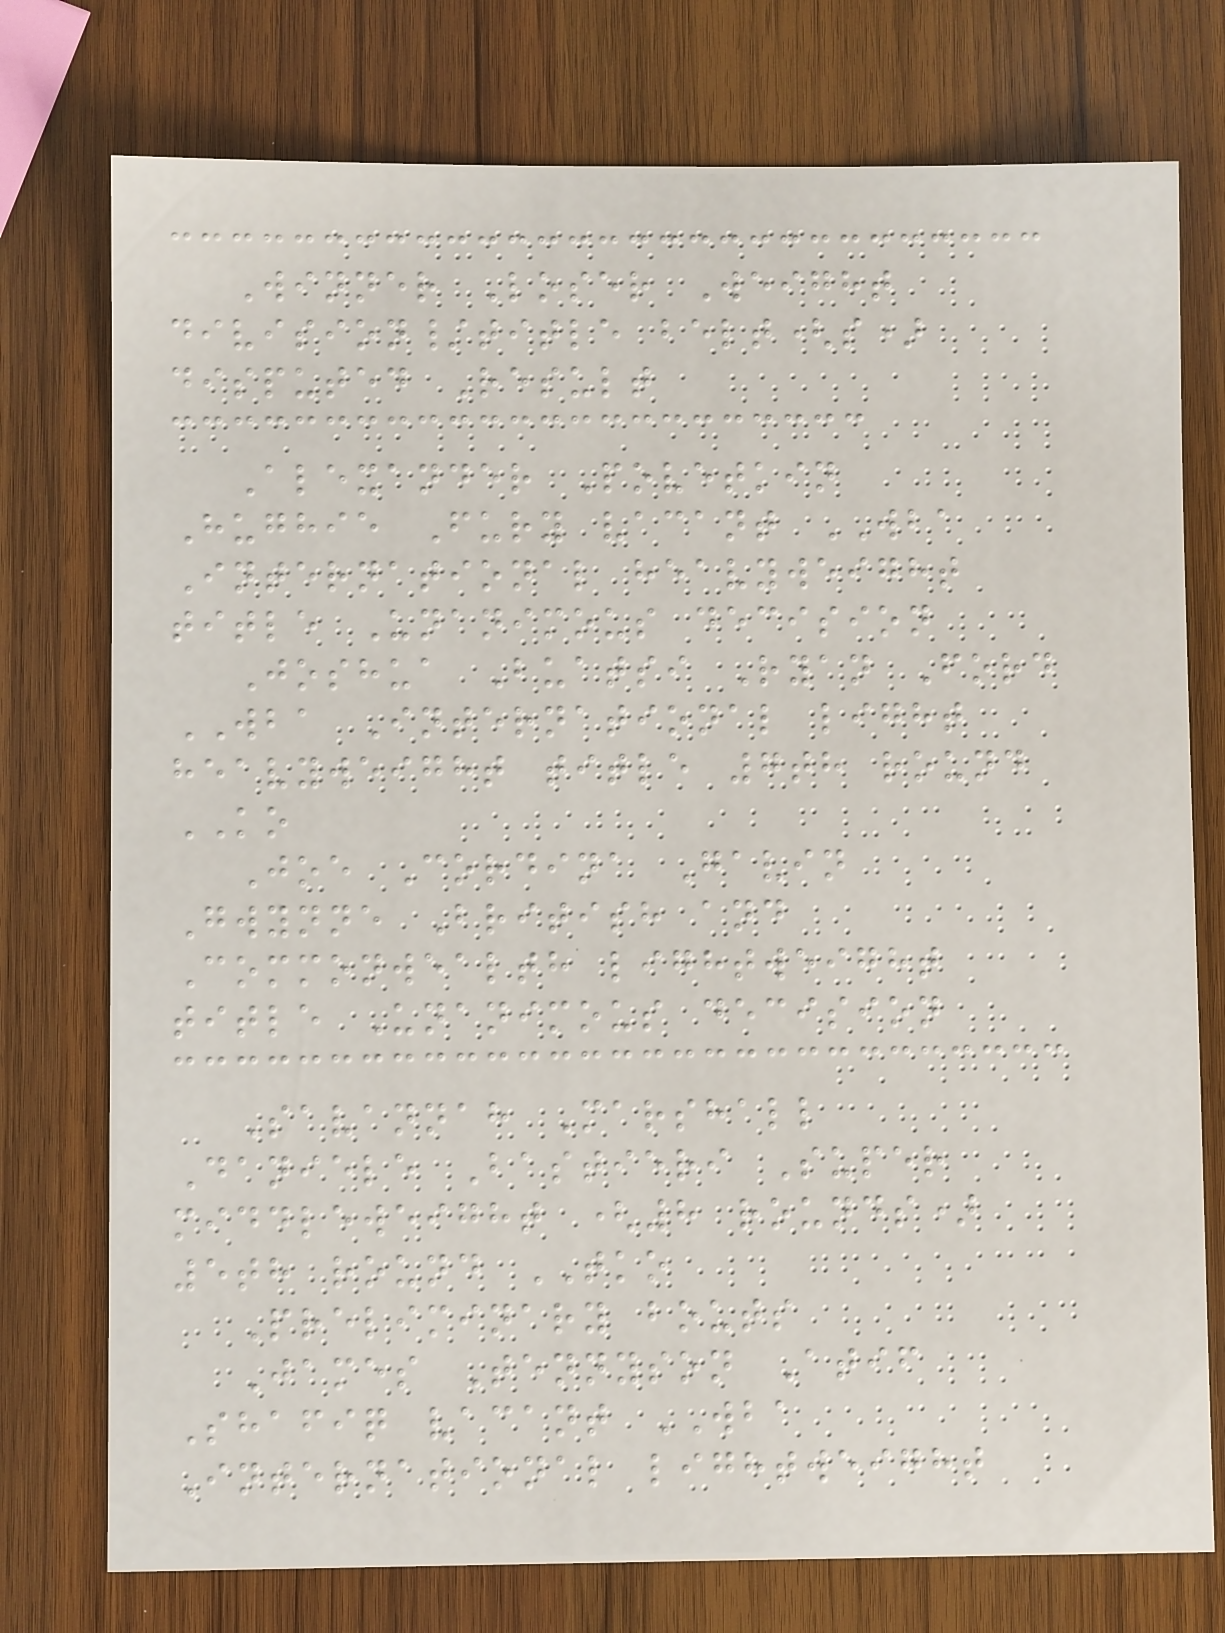Winner Loser Weight
division/title belt(s)
disputed Result
Alexander Povetkin
Hughie Fury vacant WBA
International heavyweight
title Unanimous decision
Joshua Buatsi Ryan Ford
WBA International light
heavyweight title 7th round
KO
Joe Cordina Gavin
Gwynne British and
Commonwealth lightweight
title Unanimous decision
Savannah Marshall
Daniele Bastieri Super
middleweight (8 rounds)
5th round TKO
Preliminary bouts
James Tennyson Atif
Shafiq vacant WBA
International lightweight
